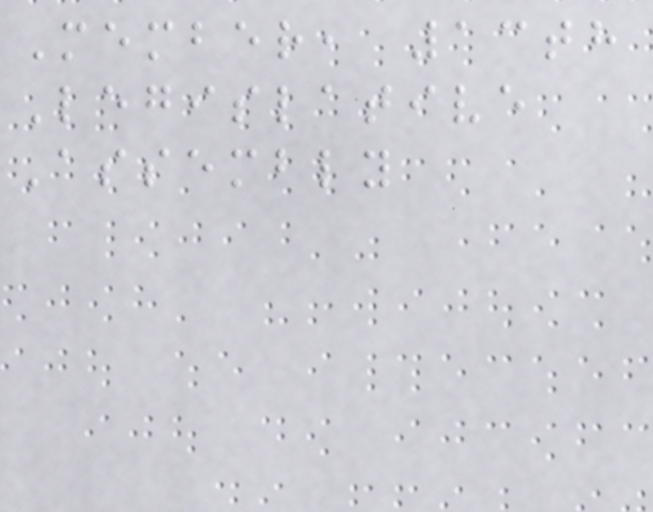Member, 13th
Legislative
Assembly
